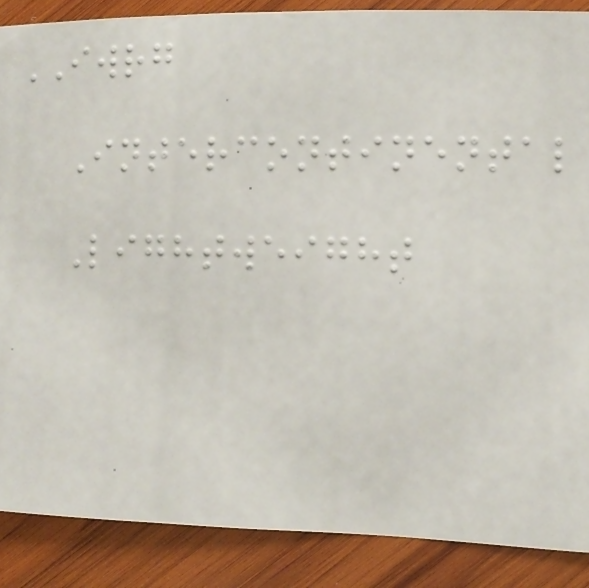IWRG
Intercontinental
Lightweight
